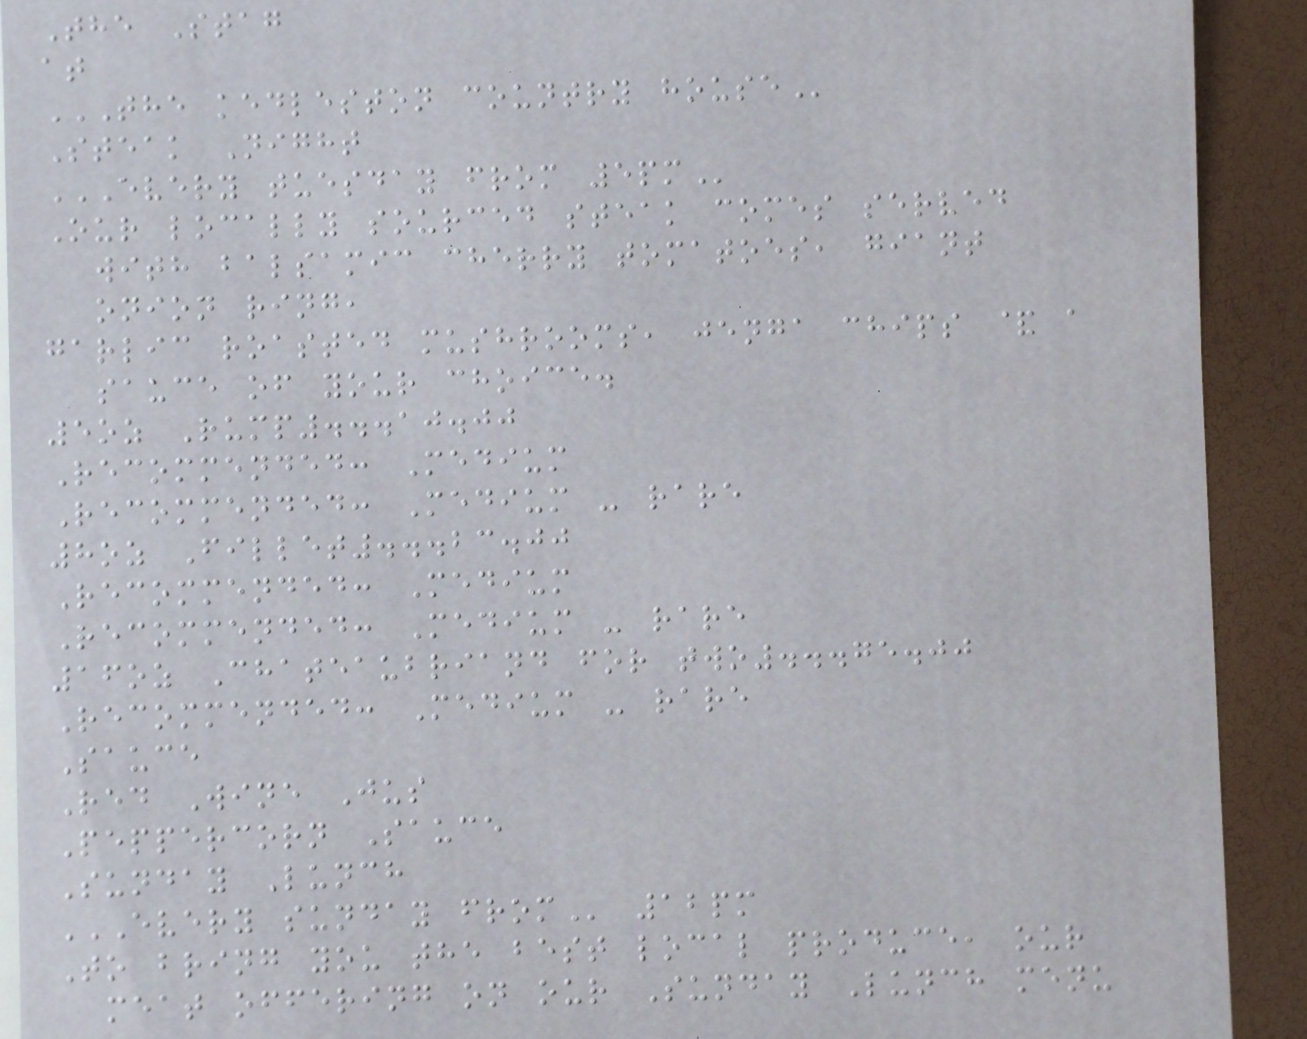The Stag
at
THE KEDLESTON COUNTRY HOUSE
Steak Night
EVERY TUESDAY FROM 5PM
Our locally sourced steak comes served
with balsamic cherry tomatoes, giant
onion ring,
garlic roasted mushrooms, jenga chips & a
sauce of your choice.
5oz Rump...10.00
Recommended: Medium
Recommended: Medium - rare
8oz Fillet...23.00
Recommended: Medium
Recommended: Medium - rare
16oz Chateaubriand for two...75.00
Recommended: Medium - rare
Sauce
Red Wine Jus
Peppercorn Sauce
Sunday Lunch
EVERY SUNDAY FROM 12pm
To bring you the best local produce, our
meat offering on our Sunday Lunch menu
